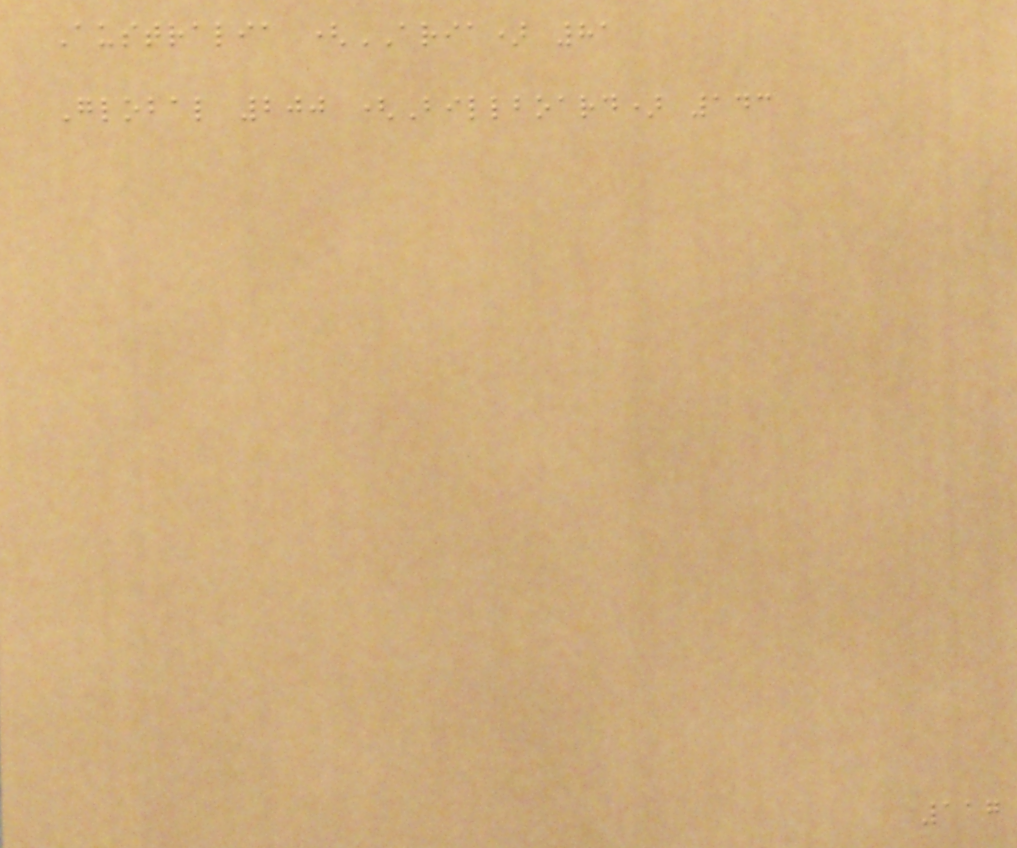Australia (ARIA) 81
Global 200 (Billboard) 143
117
